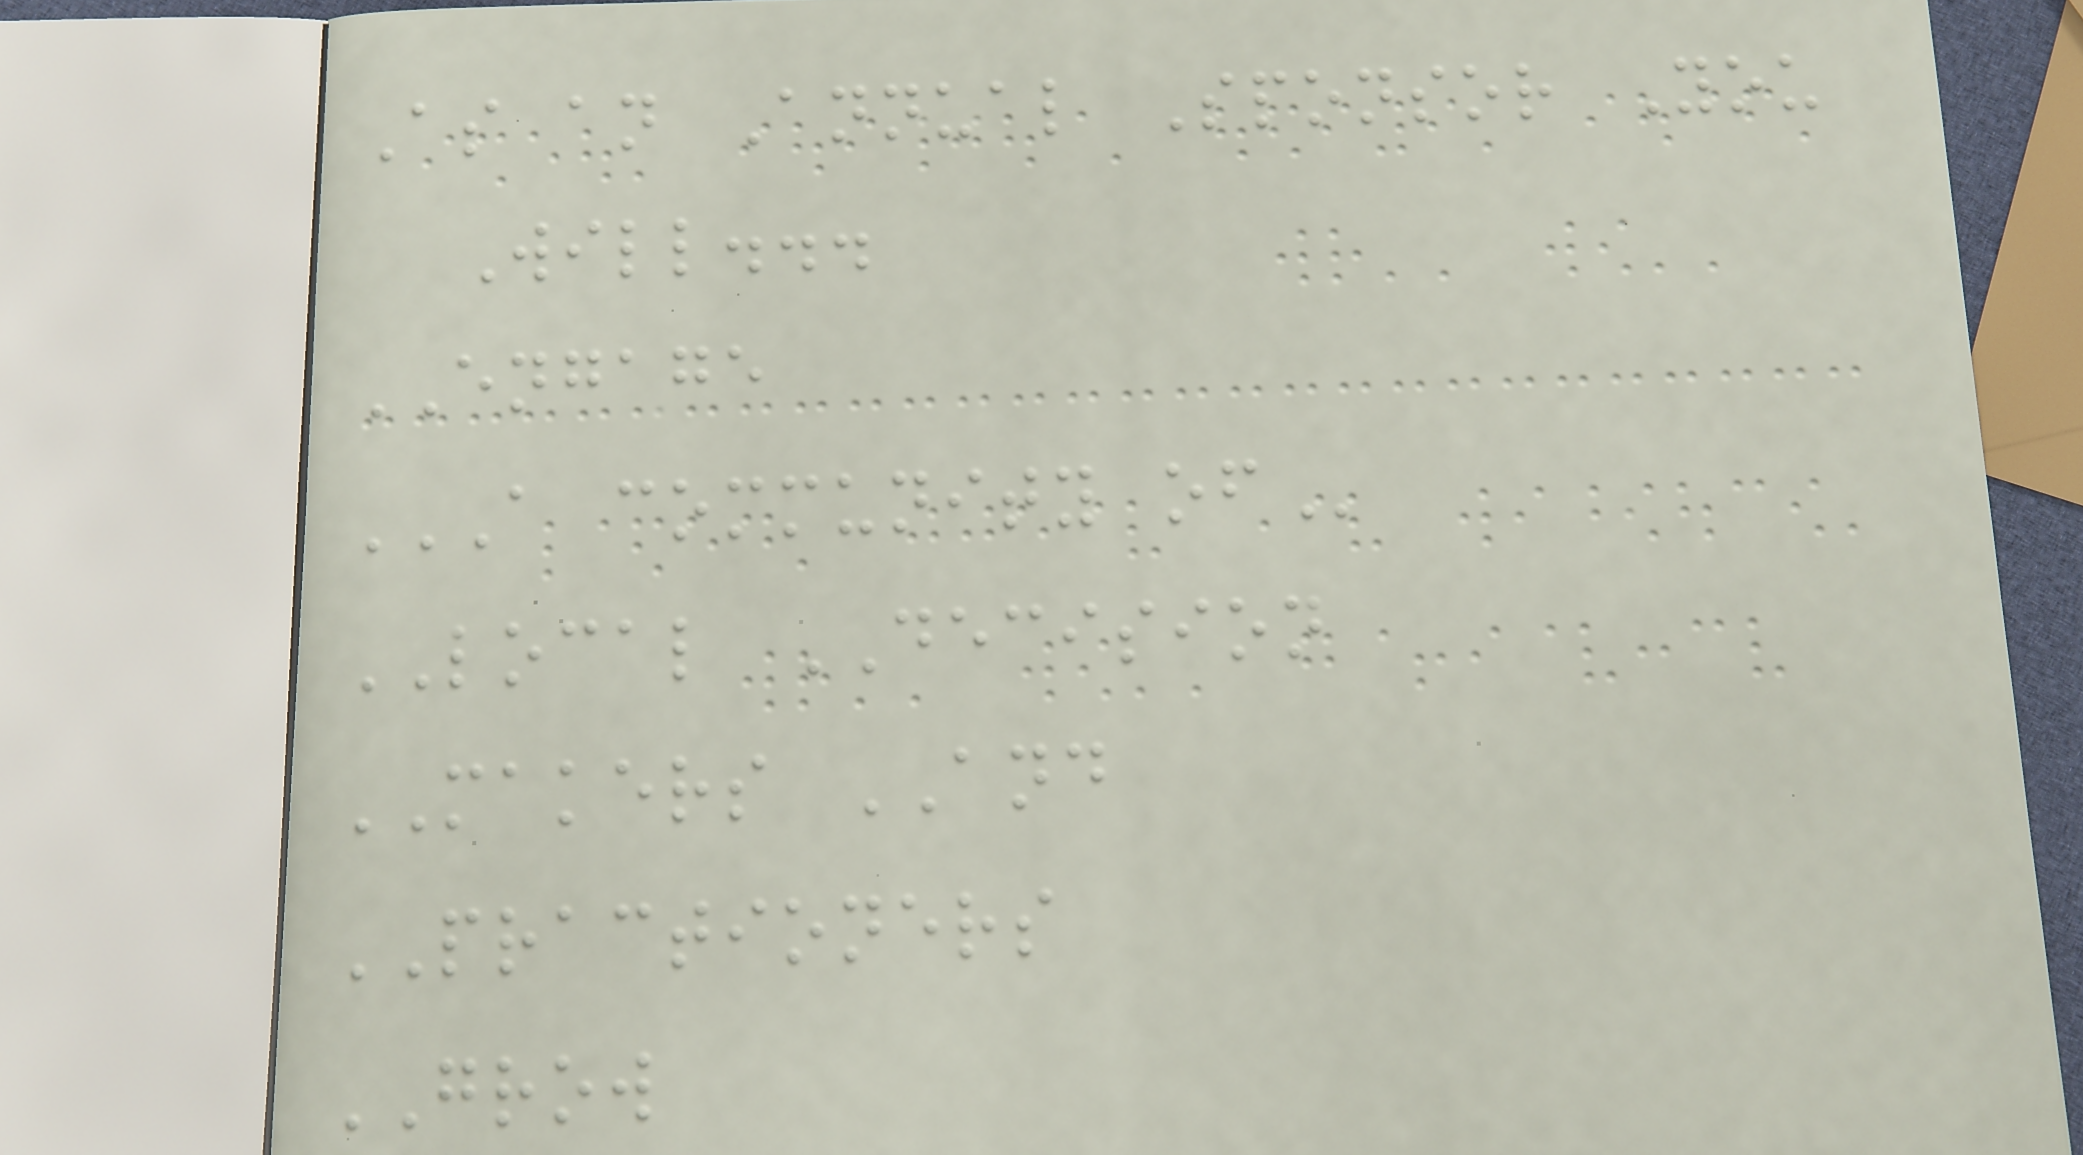As an Annual Sponsor You
Will...
ENGAGE
A COMMUNITY OF
LOCAL DECISION
MAKERS AND
PRACTIONERS
GROW
